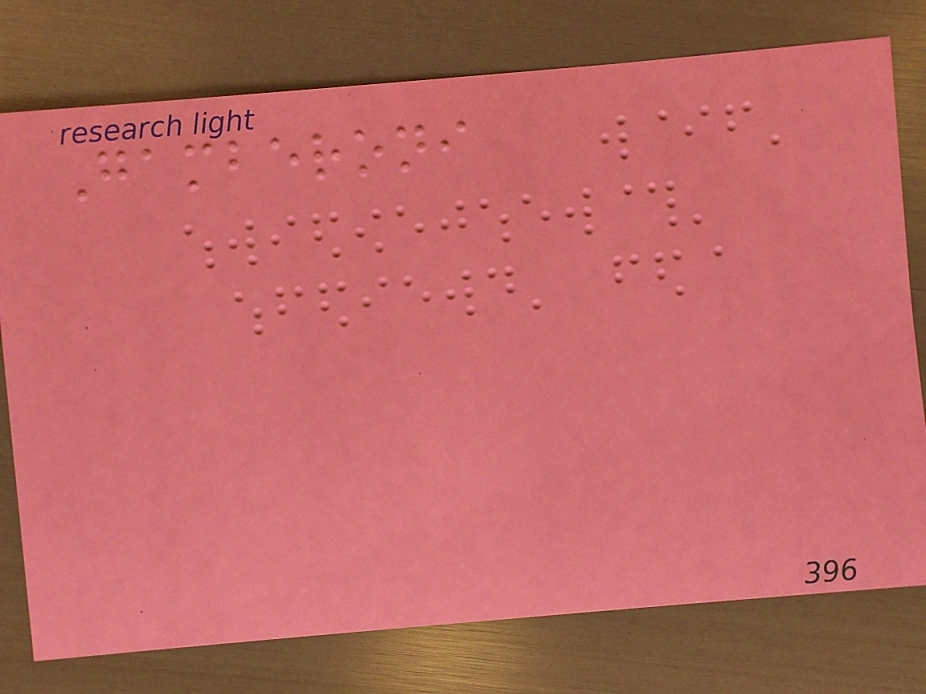Gamberoni
